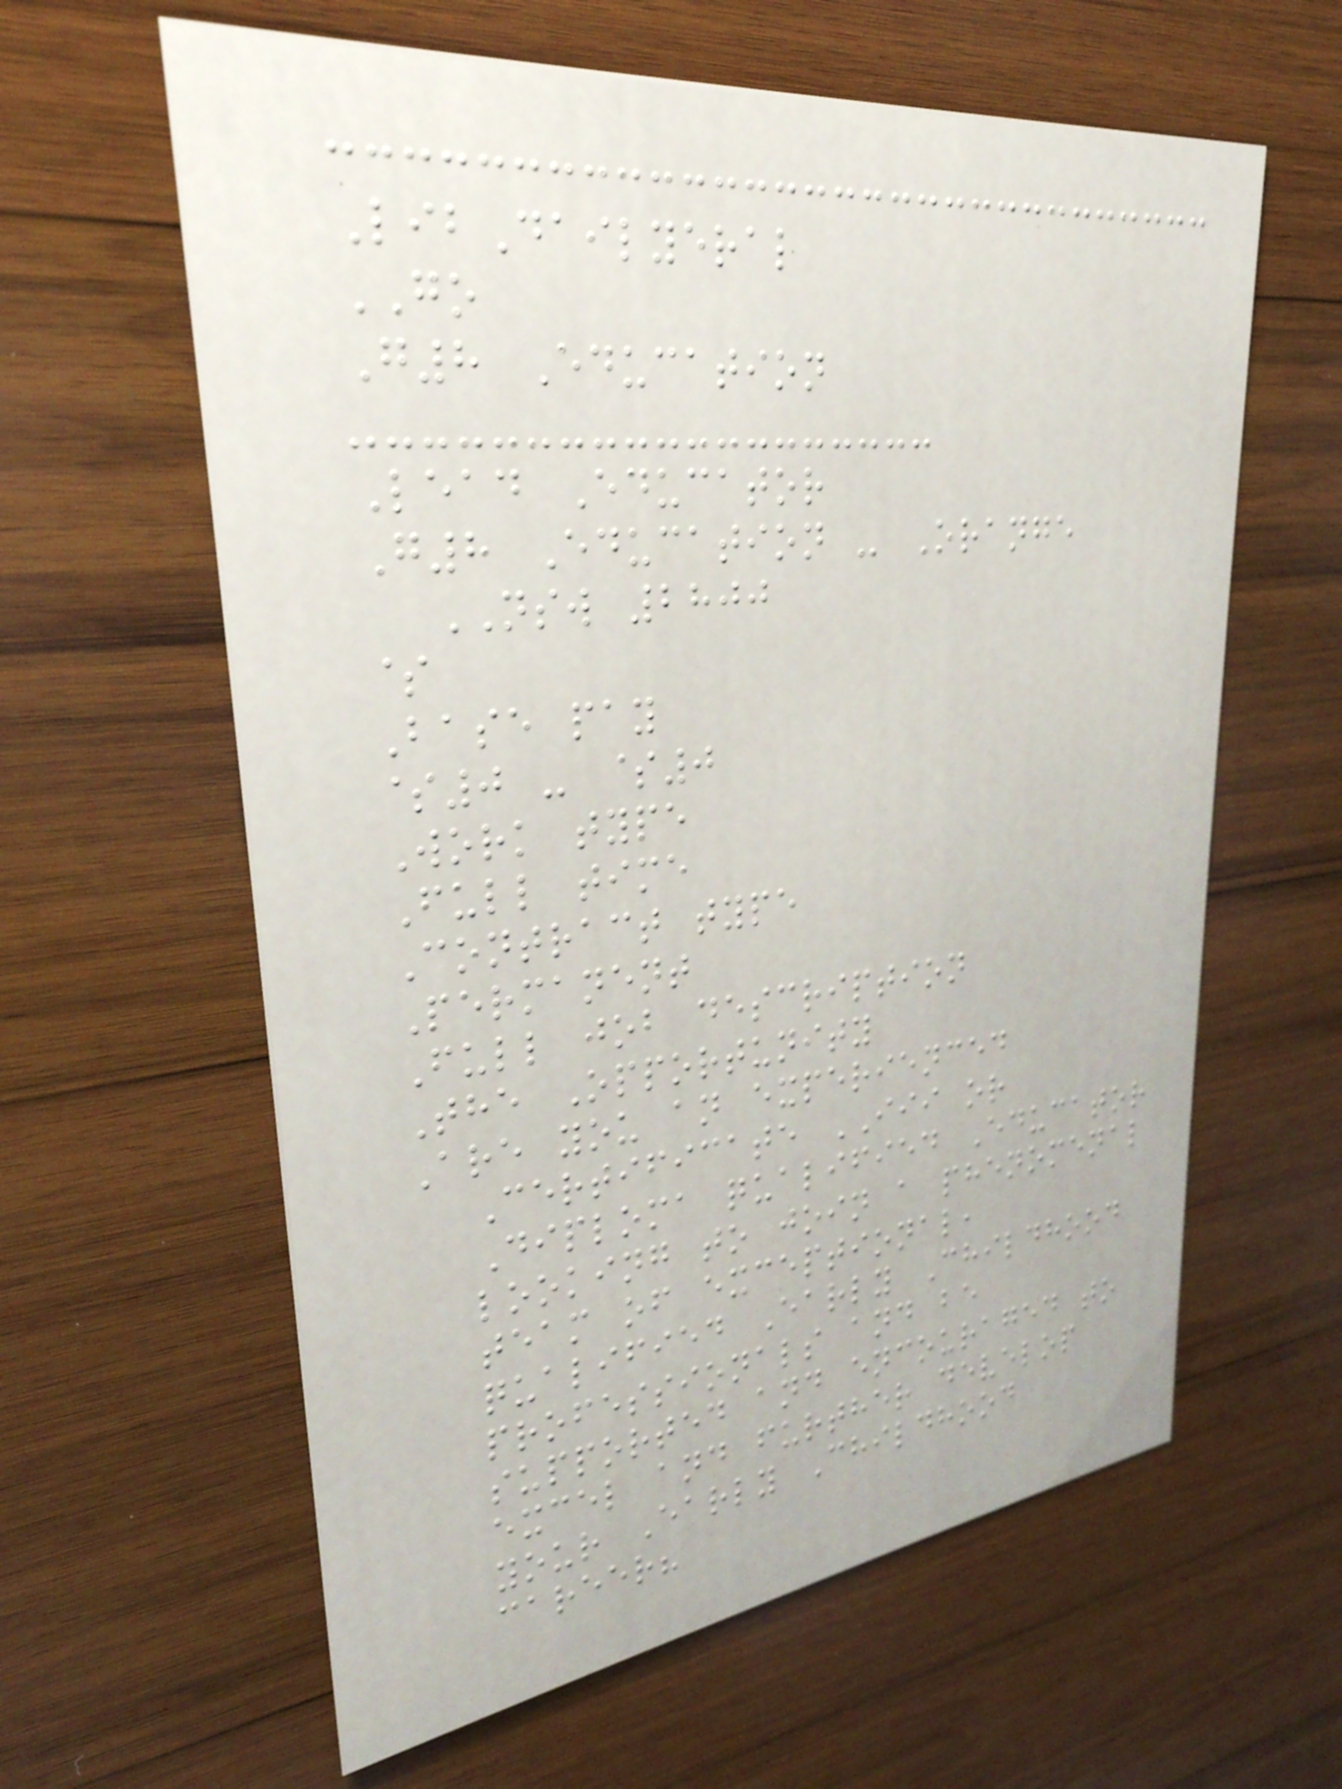LibDailyeral
GO
G8 Education
Lead Educator
G8 Education - Orange
NSW 2800
$
Base pay
$0 - $0
Work type
Full time
Contract type
Permanent
Full job description
The Opportunity
Are you an experienced
Certificate III or
Diploma qualified Educator
looking to join a phenomenal
team of exceptional,
qualified Early Childhood
professionals and be
supported and encouraged to
excel and further develop
your Early Childhood
career?
